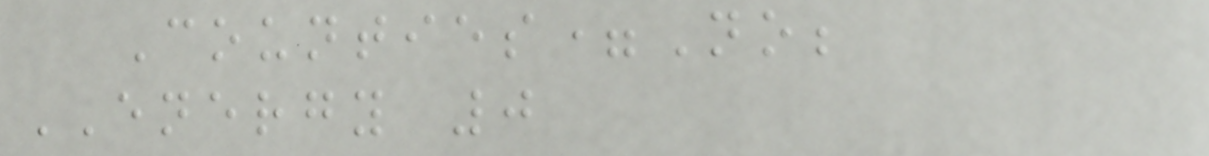Counties=No;
ENERGY 0
